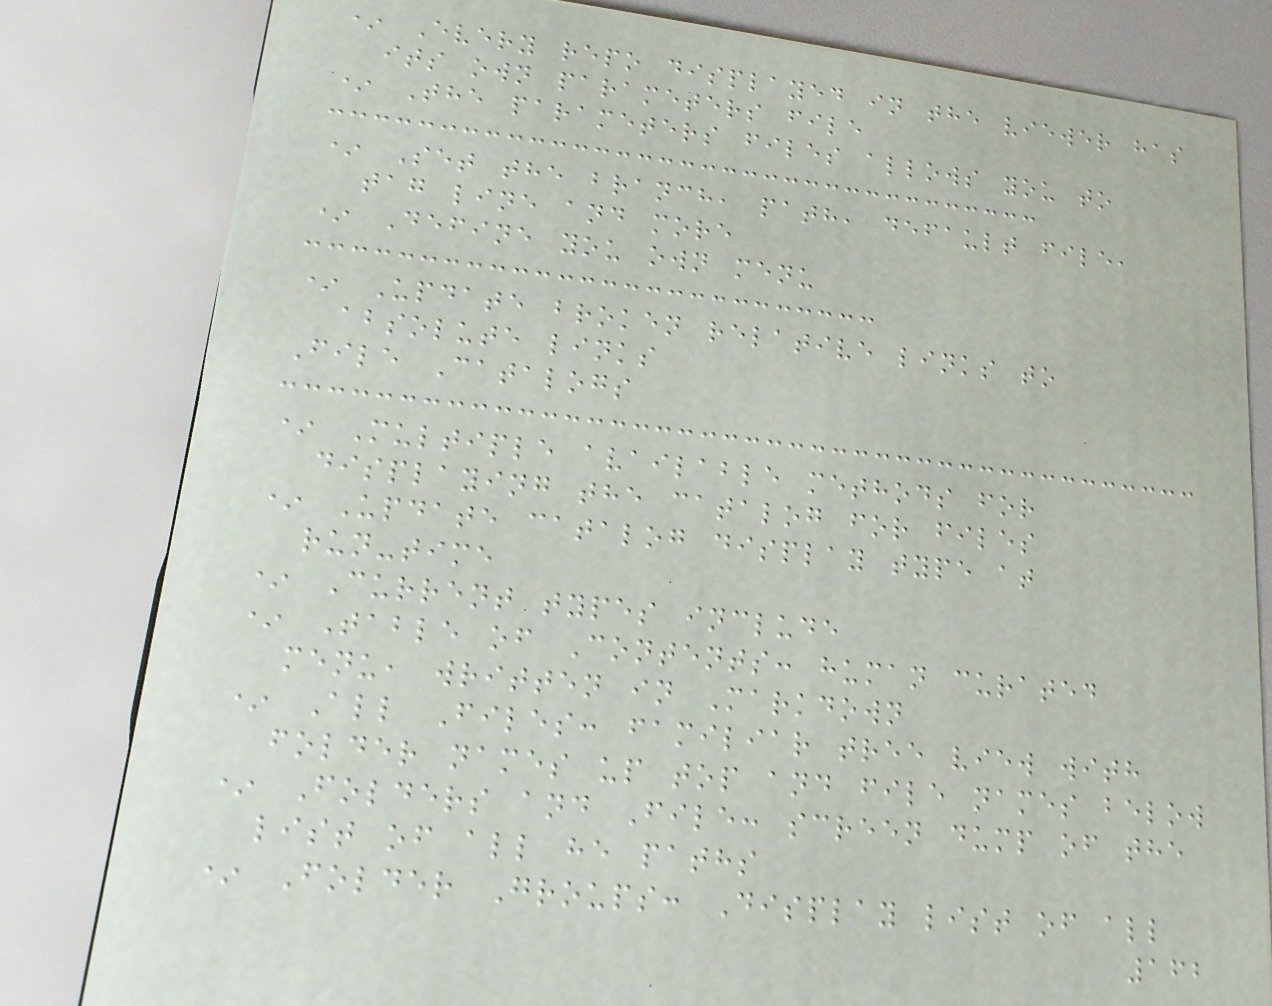* Every repo displayed in the viewer has
its own parameters file
* The parameters files allows you to
* Set the branch, path, default file,
tag line and more
* Define you own menu
* Update broken relative links to
absolute links
File Catalogs
* Multiple available methods for
displaying the catalog for files
* Update catalog display type at
run-time
* Current types include
* Table of Contents: human curated
menu, written in Markdown
* All Files: familiar tree view with
folder names up top and file names below
* Folders and File: screen dump of the
list of all he paths
* Folder Groups: Display list of all
162
